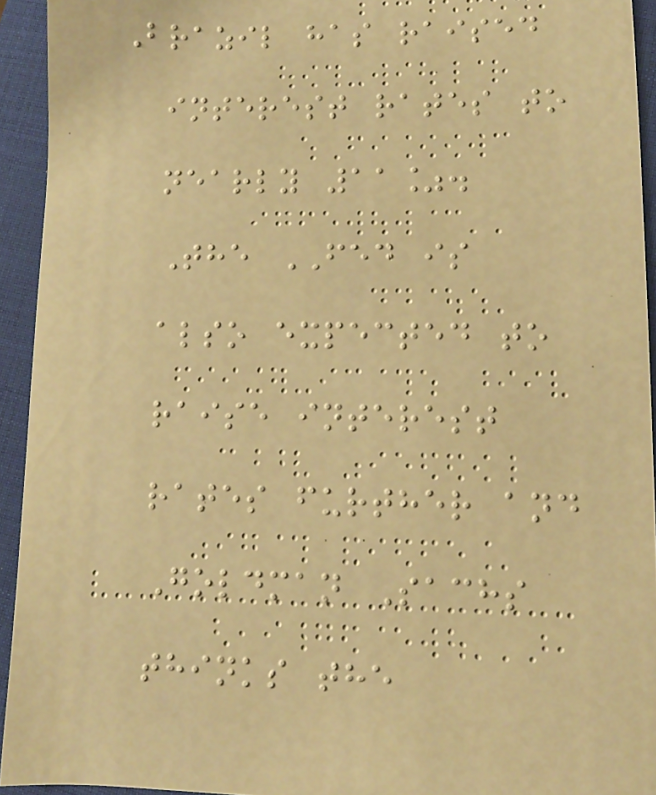Brazil has raised
interest rates to
nearly 11%.
The FED is
also expected to
raise interest
rates further and
Goldman Sachs
thinks the
